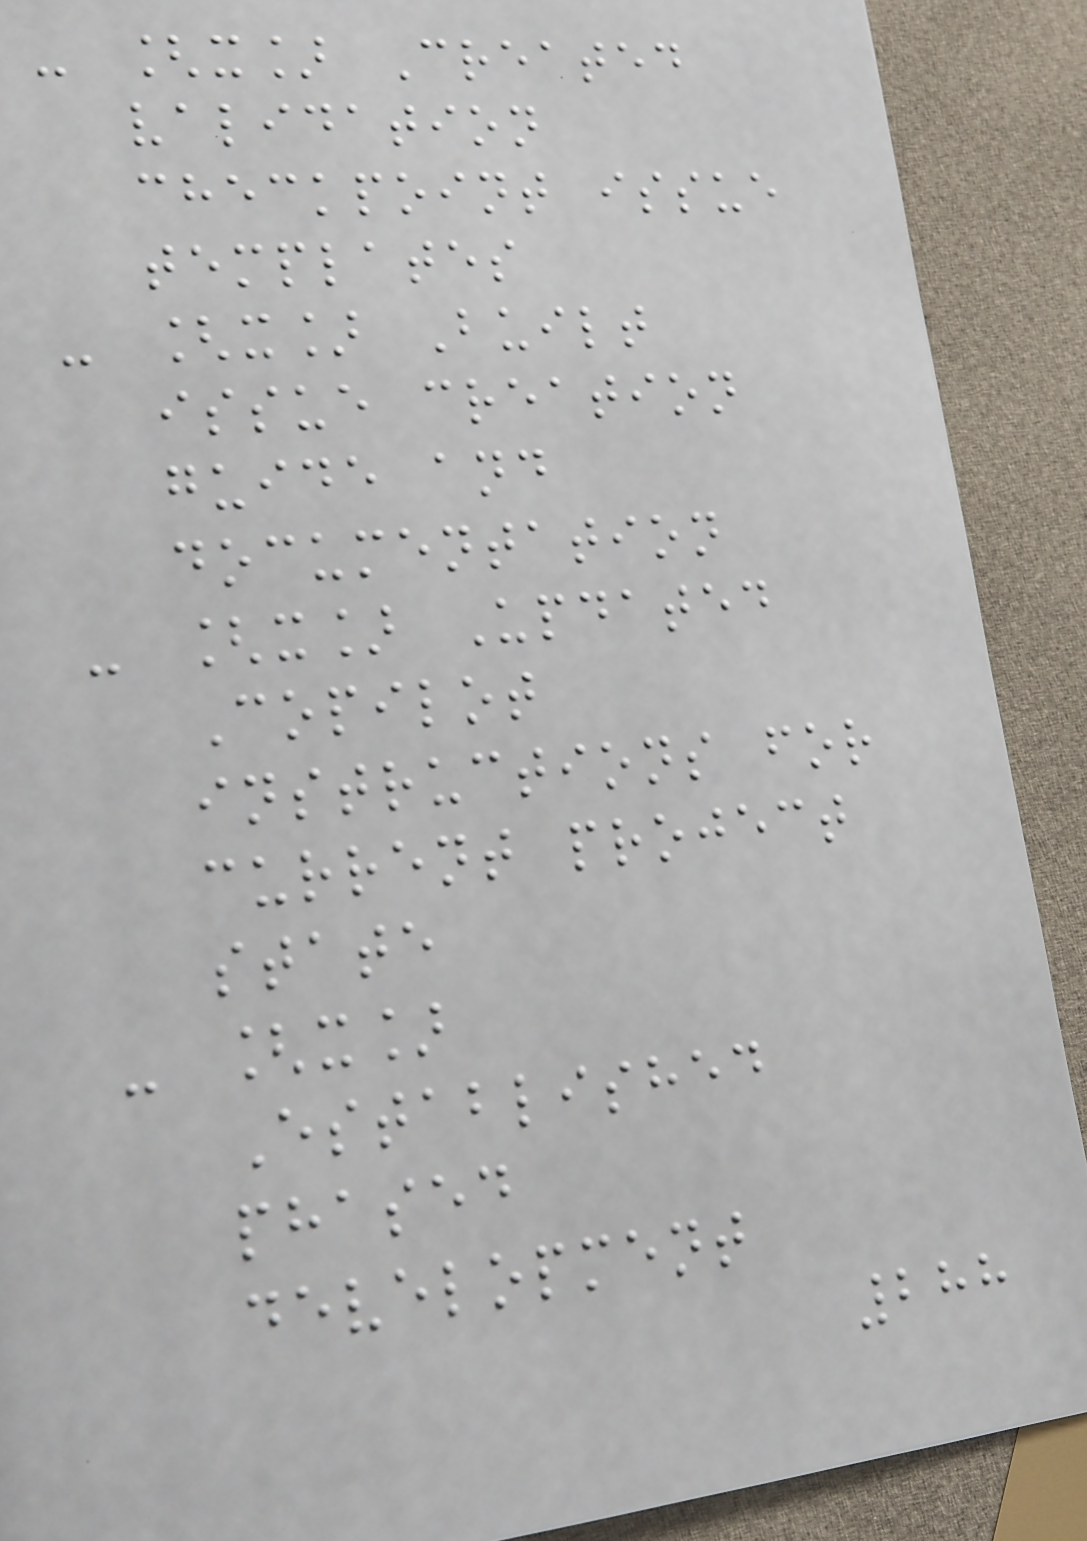- [x] Created
validation
checkpoint issue
templates
- [x] Built
issue creation
guide and
documentation
- [x] Updated
Copilot
instructions for
current project
state
- [x]
Established
phased
development
288
